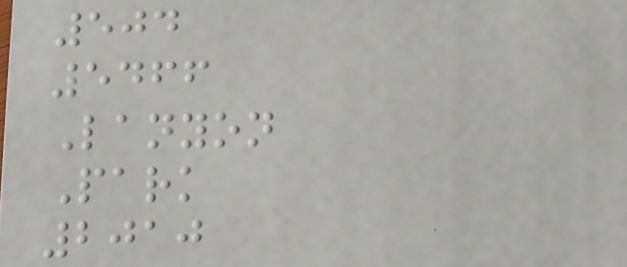504
5466
Lanyon
Park
2010
